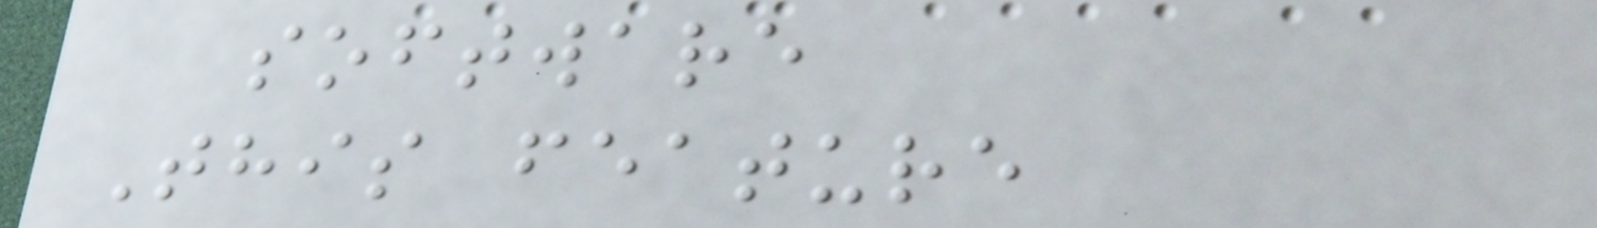software
This feature
